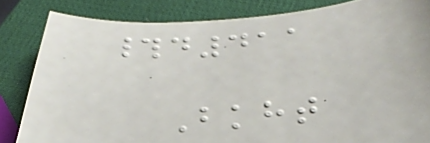#d411
Bkht
